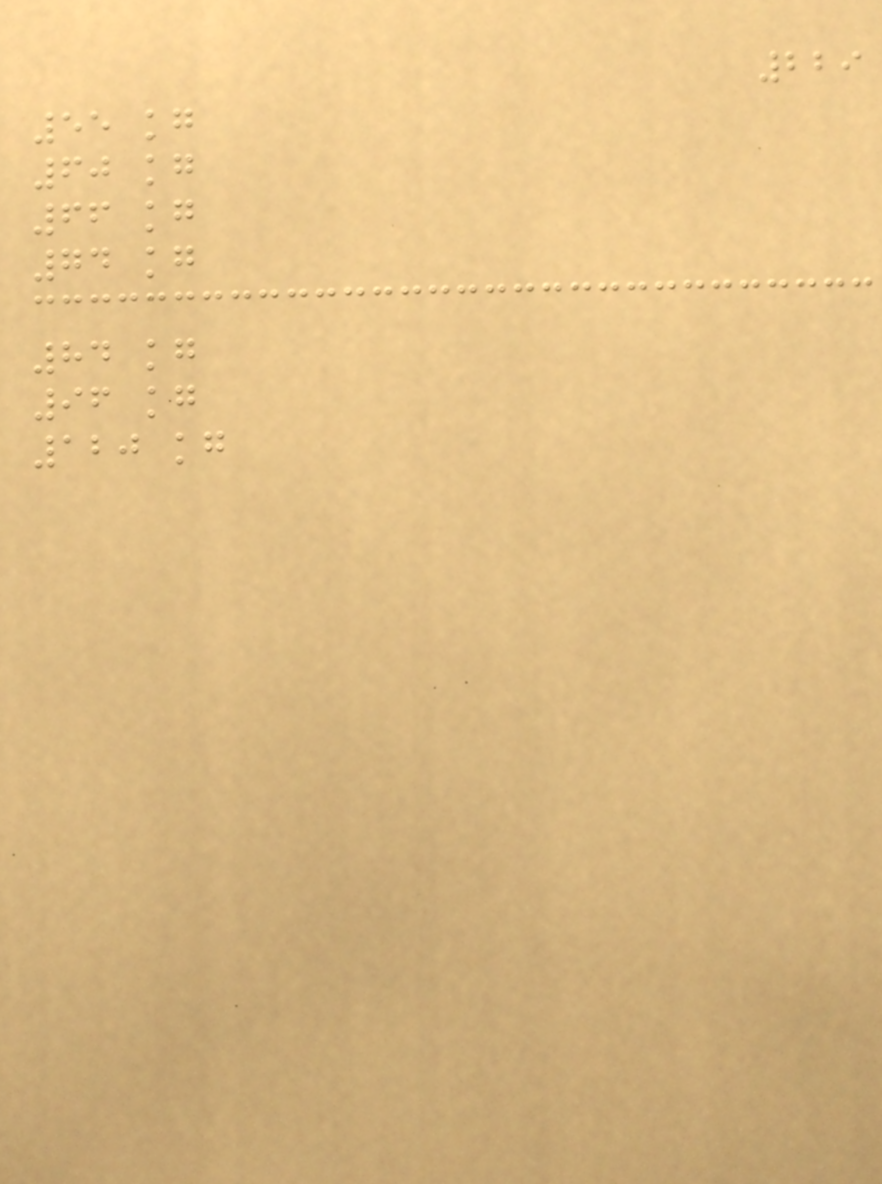229
55 kg
60 kg
66 kg
74 kg
84 kg
96 kg
120 kg
